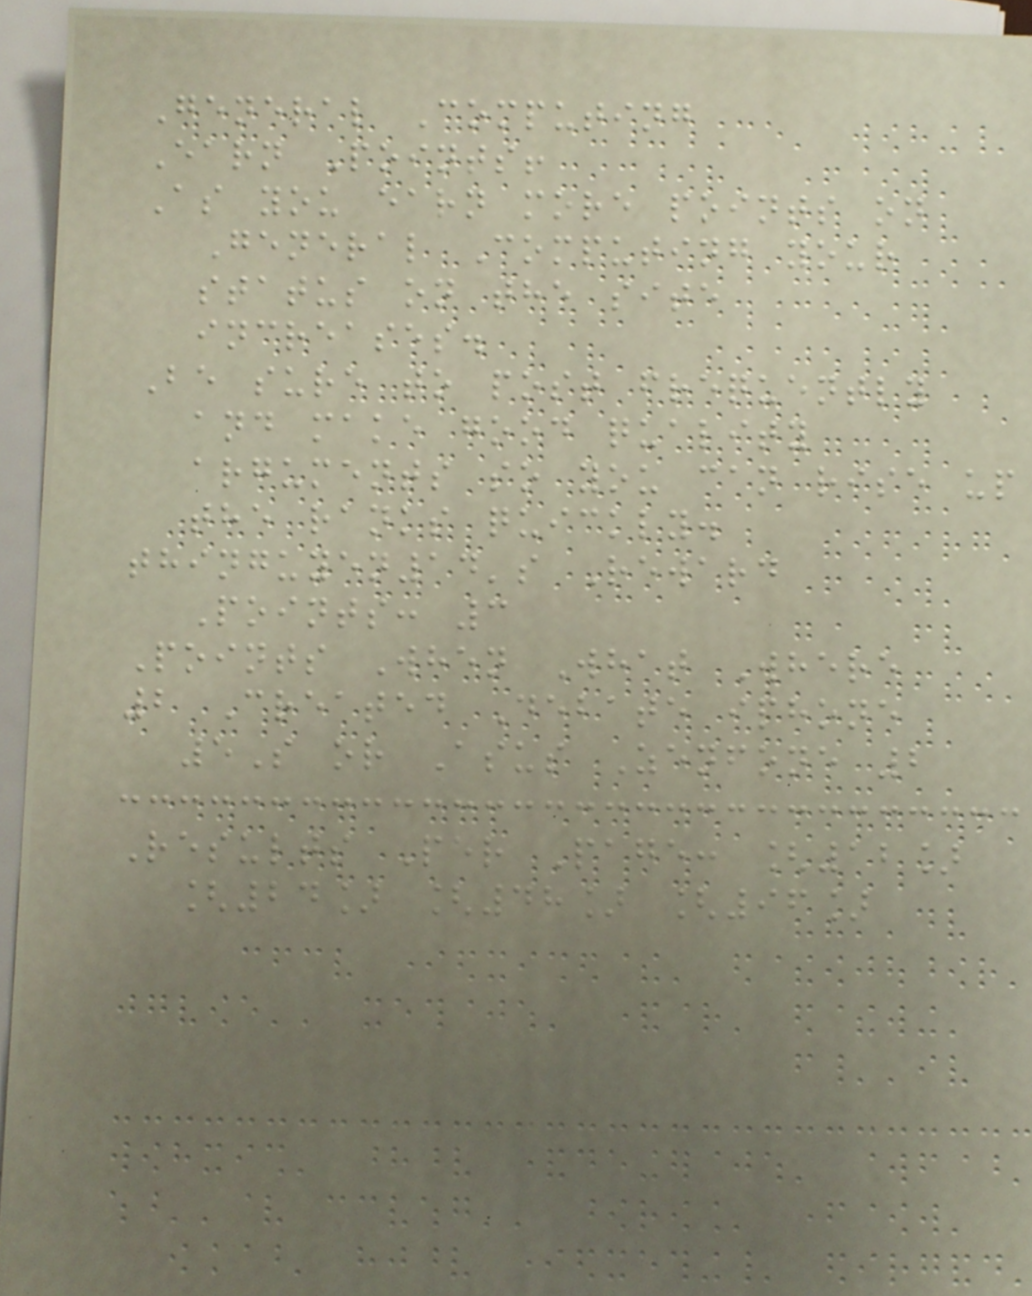General Computing
Earn Points!
As you earn more points on
General Computing your
status on the site
increases.
Be sure to post frequently
and make good quality
arguments so you can rise up
the ranks quickly.
thinguyen14's Reward
Points: 3
Points When What Where
2 Created Debate iphone
5S or Asus Zenfone 2
Results Per Page: [12]
[24] [48] [96]
